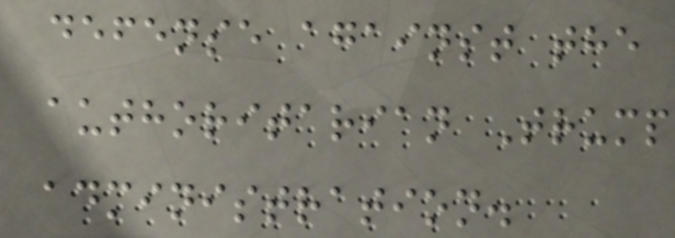defense against the
authoritarian Trump
administration.
